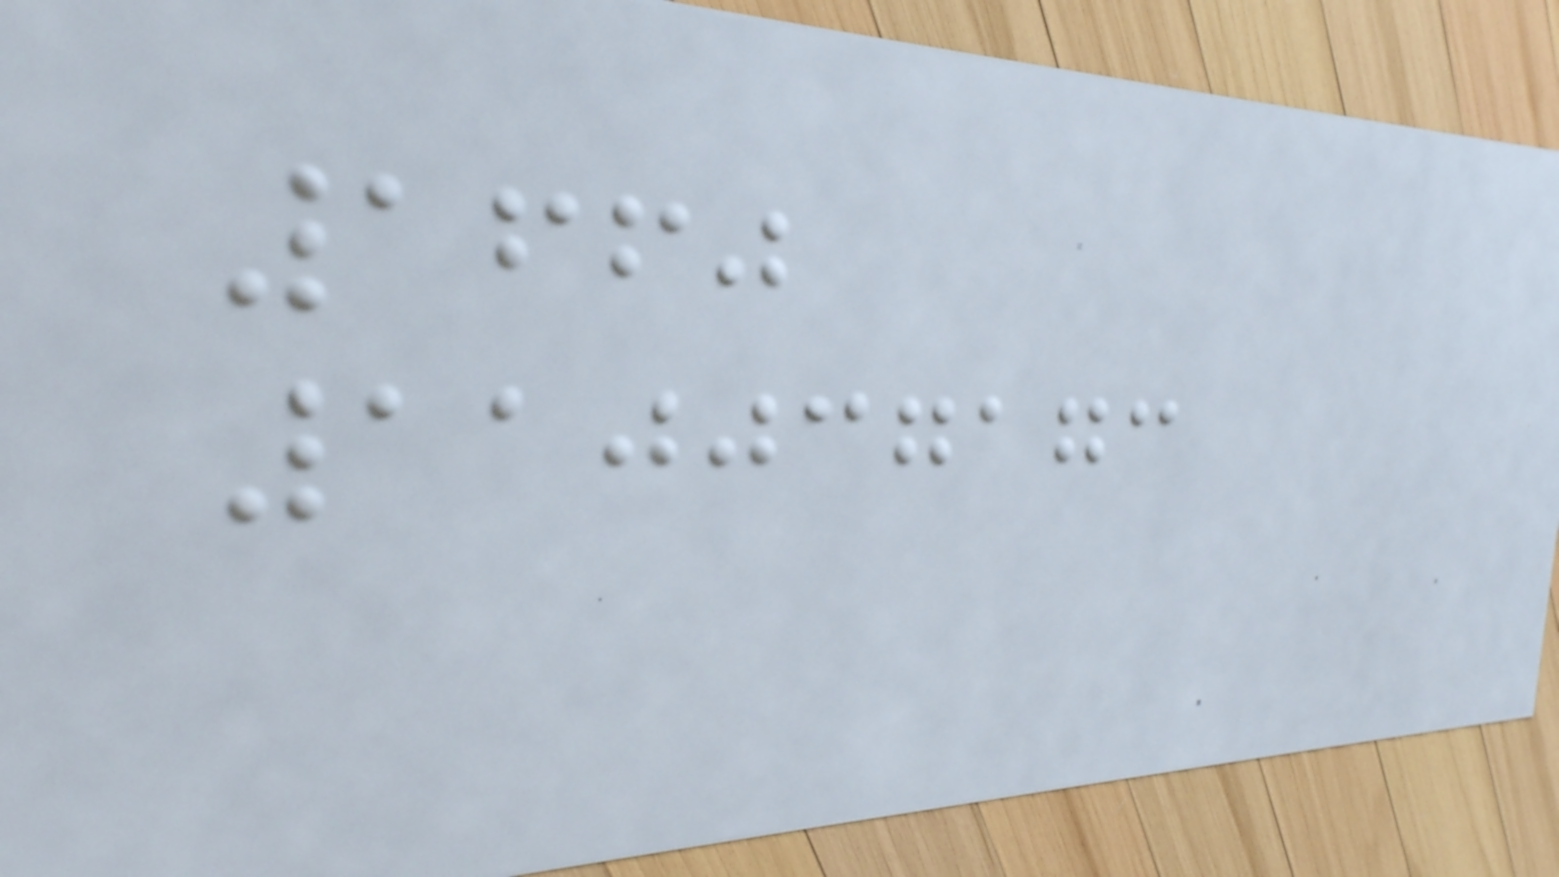1660
110037173
